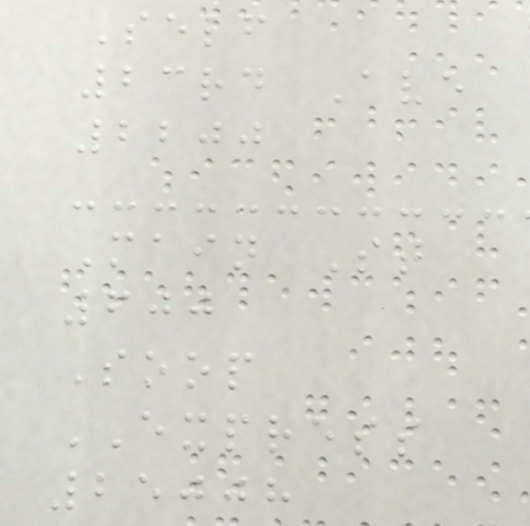Self
23rd Ave
2200
Main St
600
Soop
EXPRESS
25008
